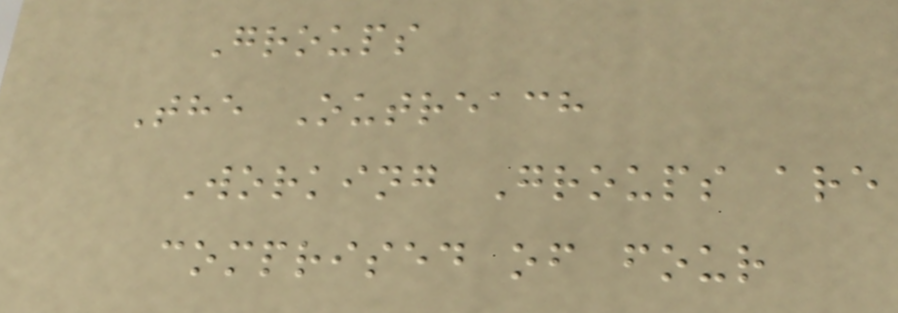Groups
The Outreach
Working Groups are
comprised of four
